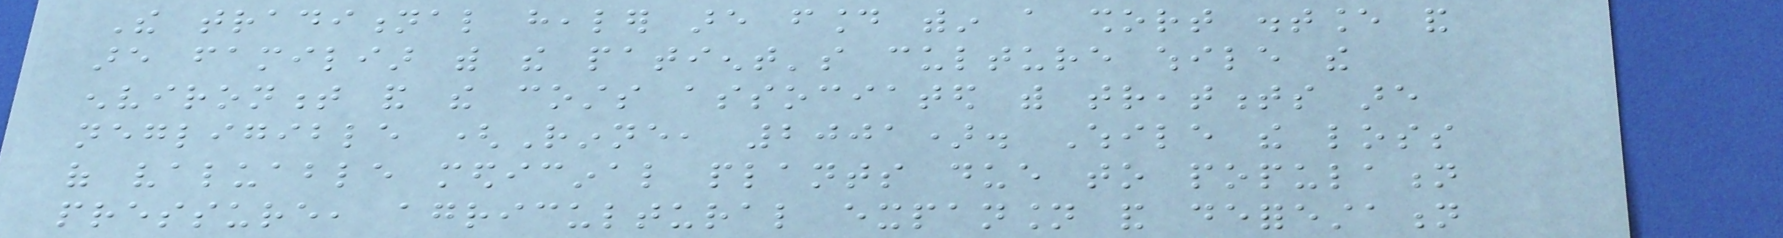The traditional healer are found within a short distance and
are familiar with the patient's culture while the
environment and the costs associated with treatments are
negligible (Rinne, 2001). While the loss
of valuable medicinal plants due to population
pressure, agricultural expansion and deforestation
